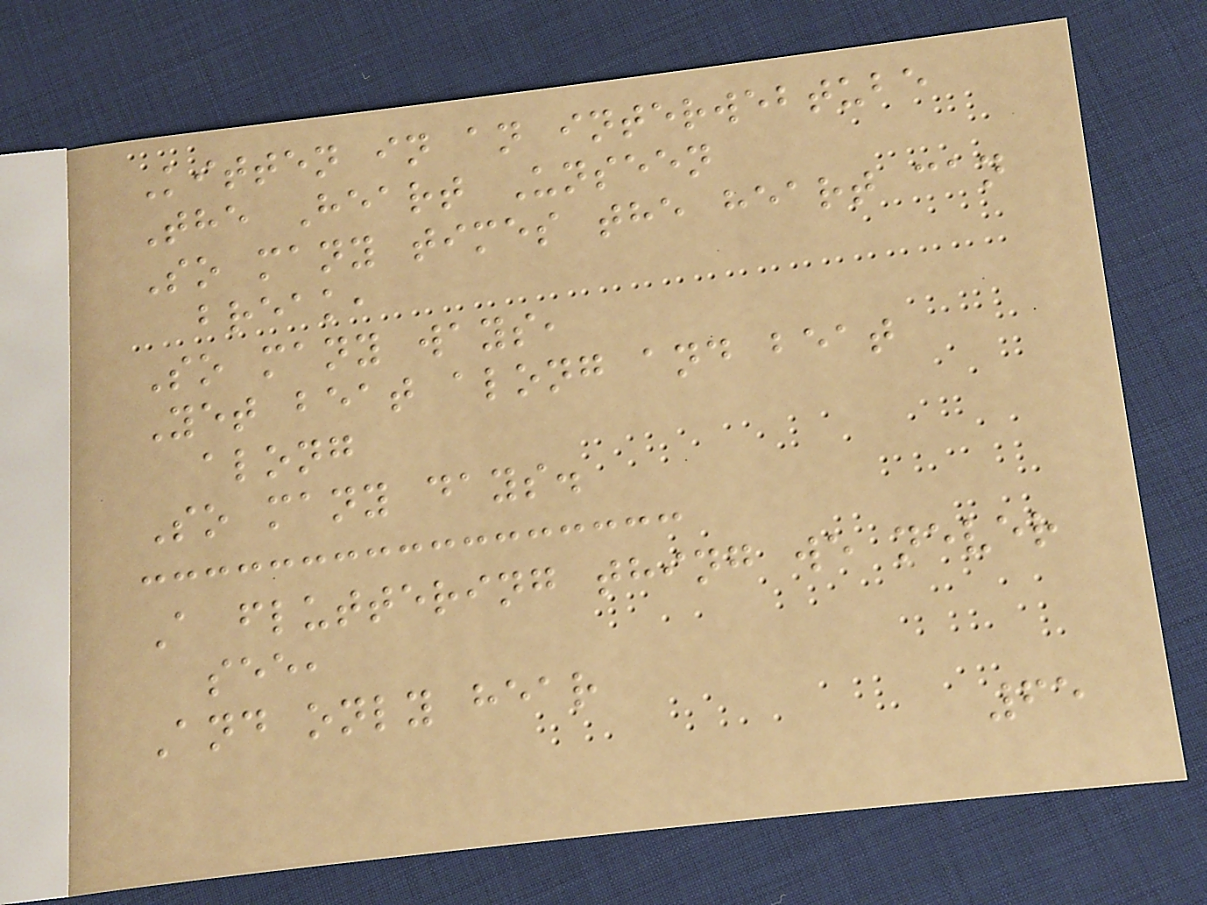Kitten in an interwebtube
The Heart Unseen
So many times the heart can
break,
So many ways,
Yet beat along and beat
along
So many days.
A fluttering thing we never
see,
And only hear
65
